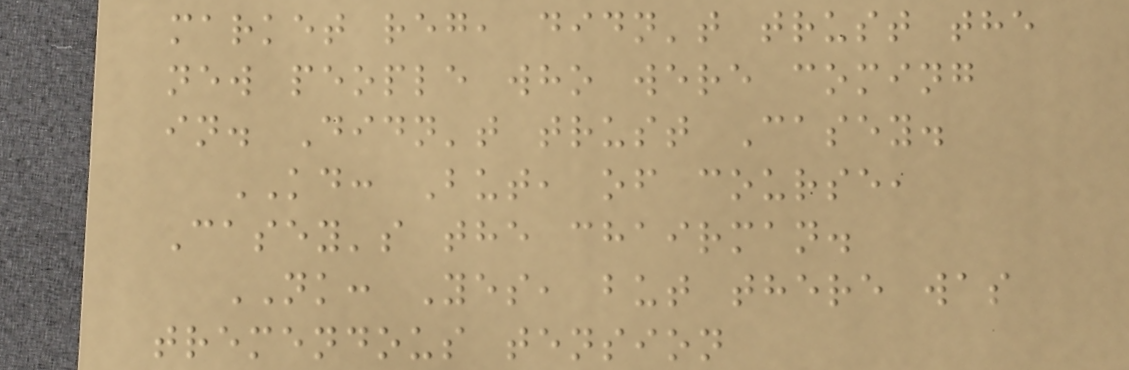market reg, didn't trust the
new people who were coming
in. Didn't trust Casey.
KD: But, of course,
Casey's the chairman.
NK: Yes, but there was
tremendous tension
